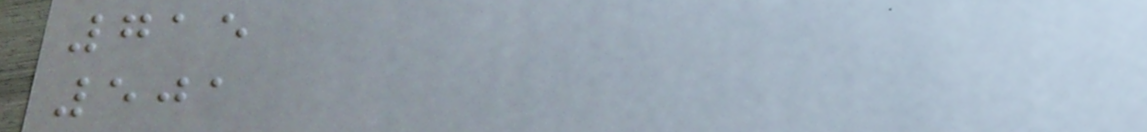715
501
